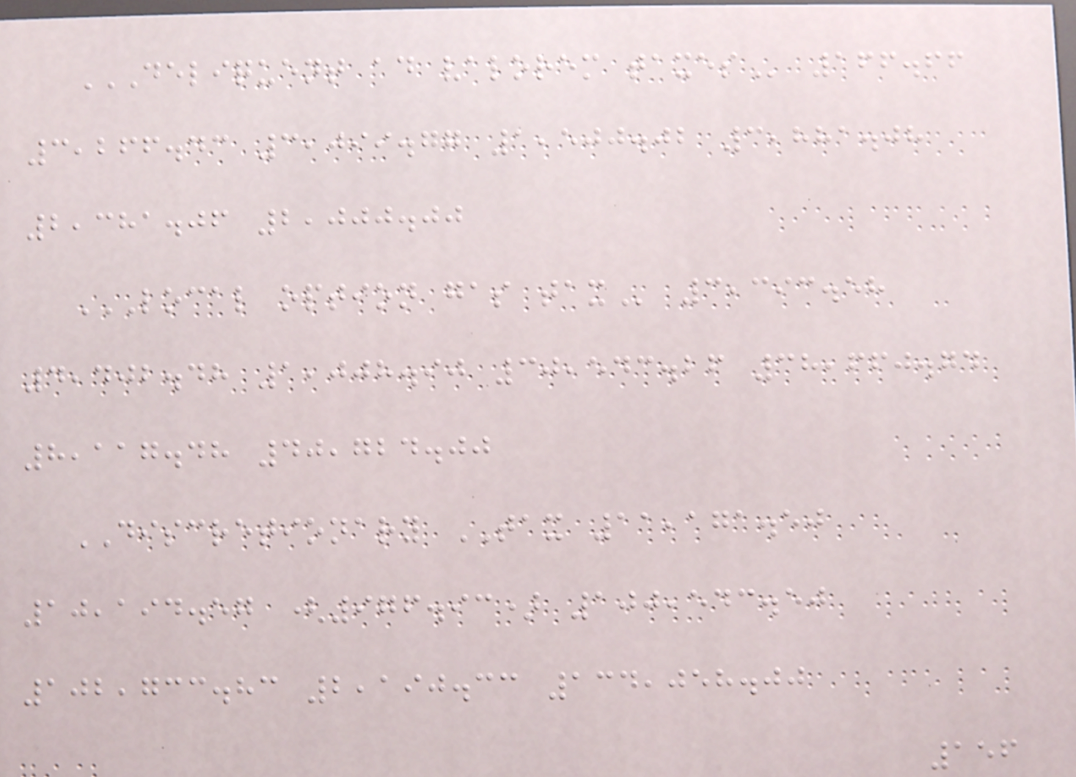DELIQUENT AD VALOREM TAXES 166.66
3,266.43 3,099.77 1,500.02 3,881.08
2,381.06 2,000.00
LOCAL OPTION GAS TAX 3,393.58
4,402.48 1,008.90 30,543.26 38,660.74
8,117.48 40,724.00
DISCRETIONARY TAX 11,171.50
10,194.57 (976.93) 100,543.50
102,733.83 2,190.33 134,058.00
156
